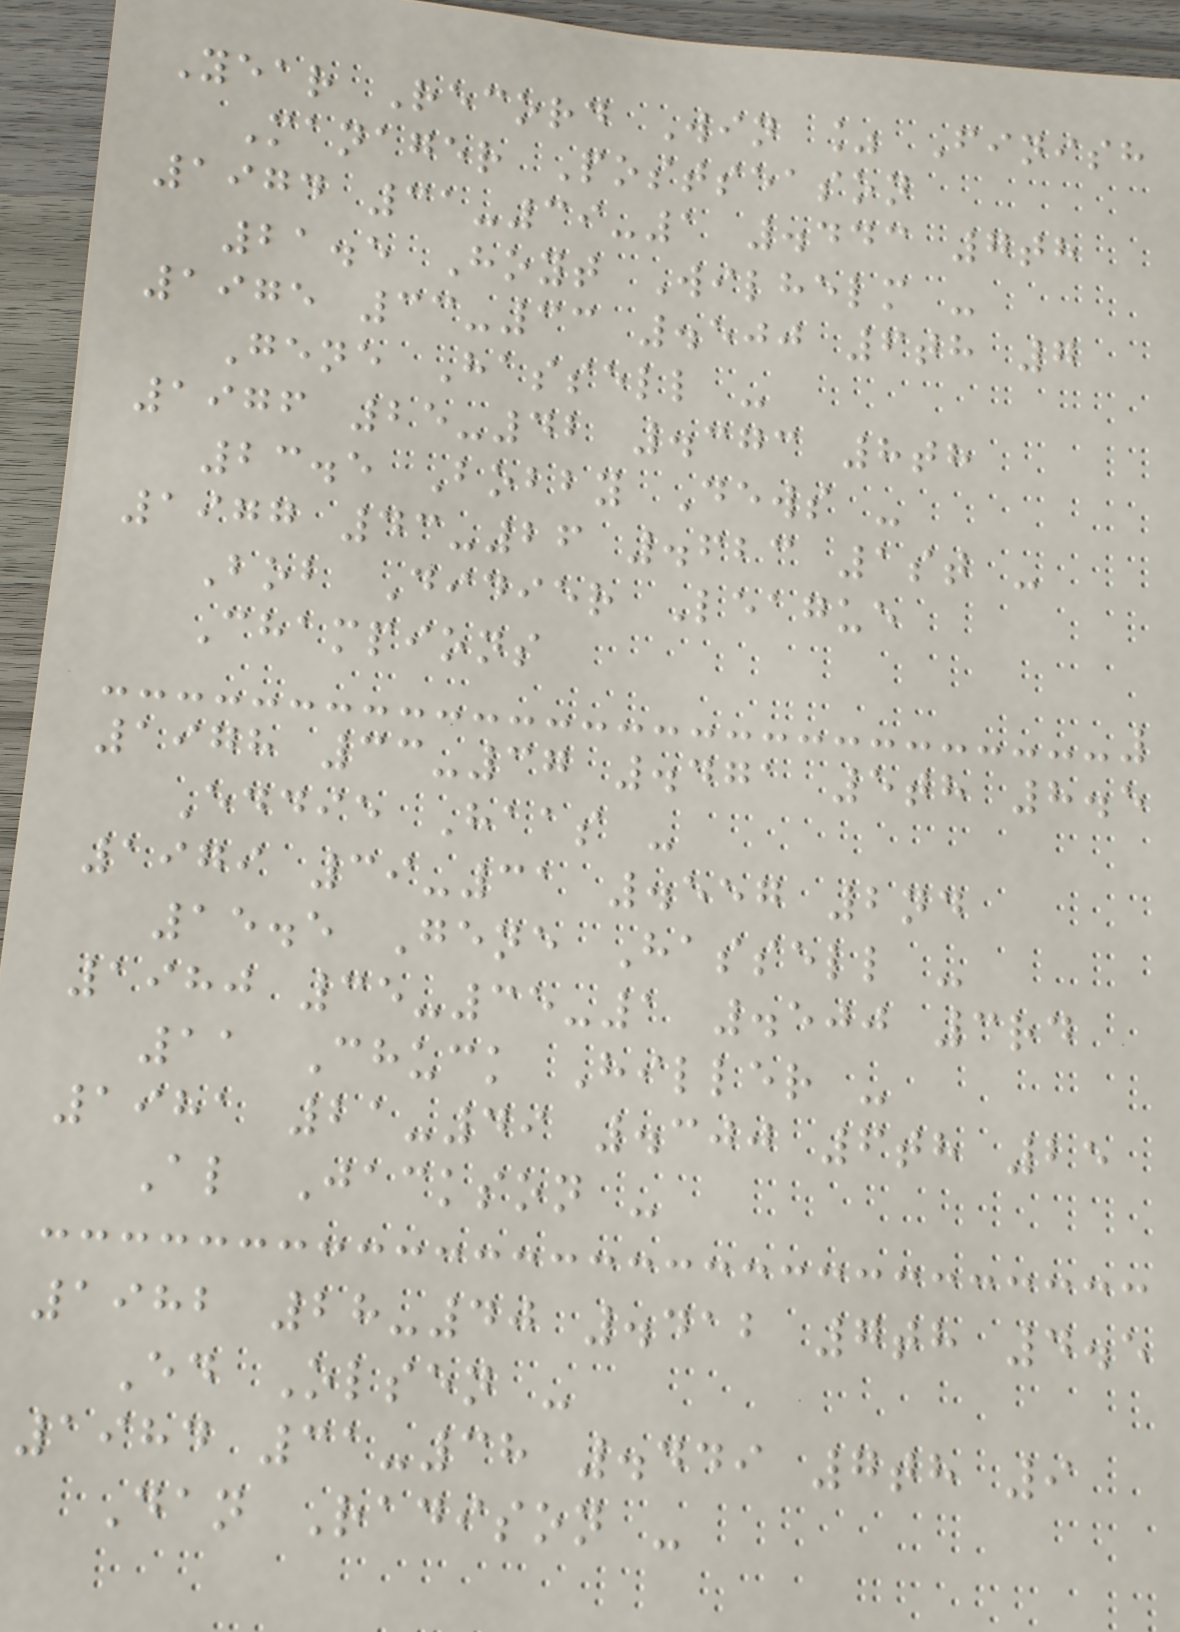Year Record Win % Finish
Manager Postseason
1974 31-39-1 .443 7th
21.5 Hoyt Wilhelm -
1975 33-33 .500 6th 7
Gene Hassell -
1976 25-42 .373 8th
23.5 Bobby Dews -
1977 43-26 .623 1st -
Bob Didier League
Champions
1978 33-37 .471 5th 8.5
Eddie Haas -
1979 39-31 .557 2nd
15.5 Gene Hassell -
1980 35-35-1 .500 3rd
11 Chuck Hiller -
1981 21-49 .300 6th 25
Al Jackson -
1982 28-40 .412 7th 4.5
Ed Olsen -
1984 31-38 .449 7th 9
Dan Radison -
